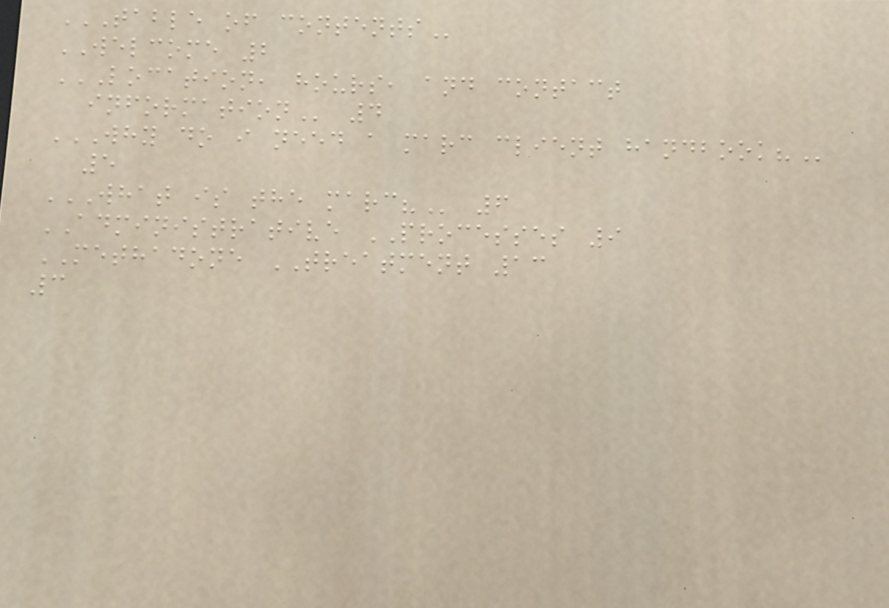TABLE OF CONTENTS
WELCOME 2
LOCATION, HOURS, AND CONTACT
INFORMATION 4
WHY DO I NEED A MARC CLIENT HANDBOOK?
5
WHAT IS THE MARC? 6
ADMINISTRATIVE PROCESSES 9
METHADONE TREATMENT 13
3
